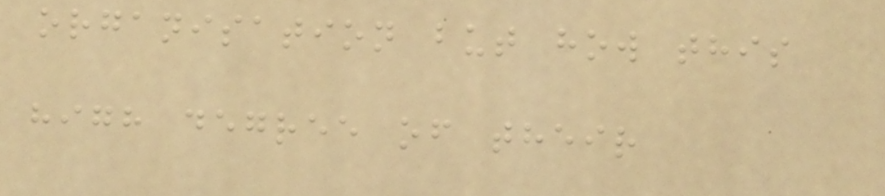organisation but how this
high degree of their
